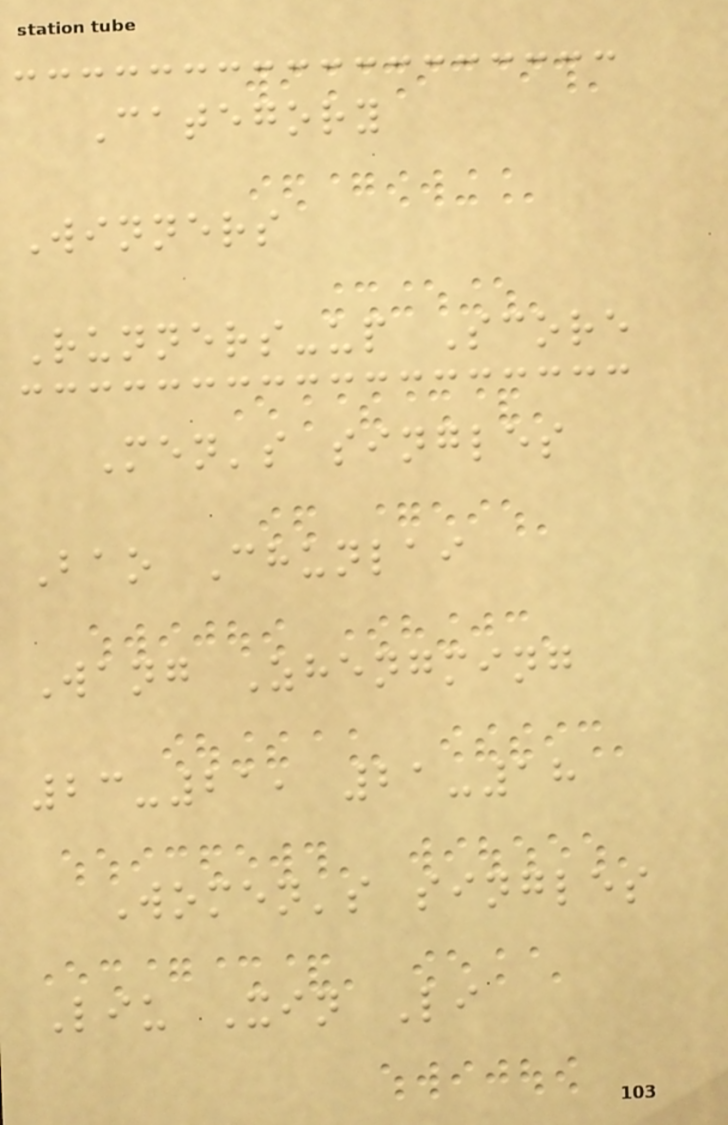Category
Winners
Runners-up Score
Men's singles
Bao Chunlai
Wang Zhengming
23-21, 21-18
Women's singles
Liu Xin Li
